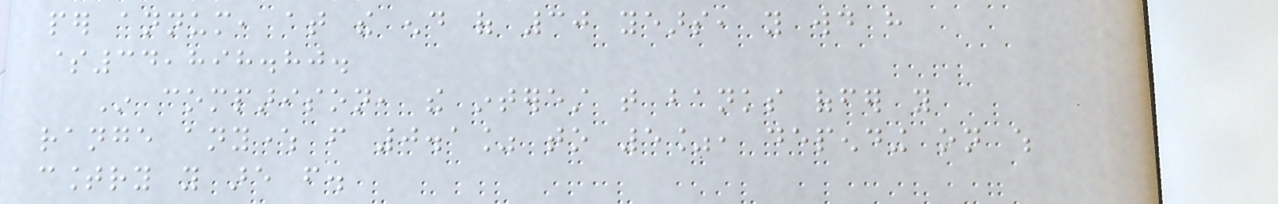per annum, at the end of 30 years, you would have
$34,898.80.
In comparison, the interest that banks offer you
range anywhere from 0.1% to 5%, depending on which
country you are from.
